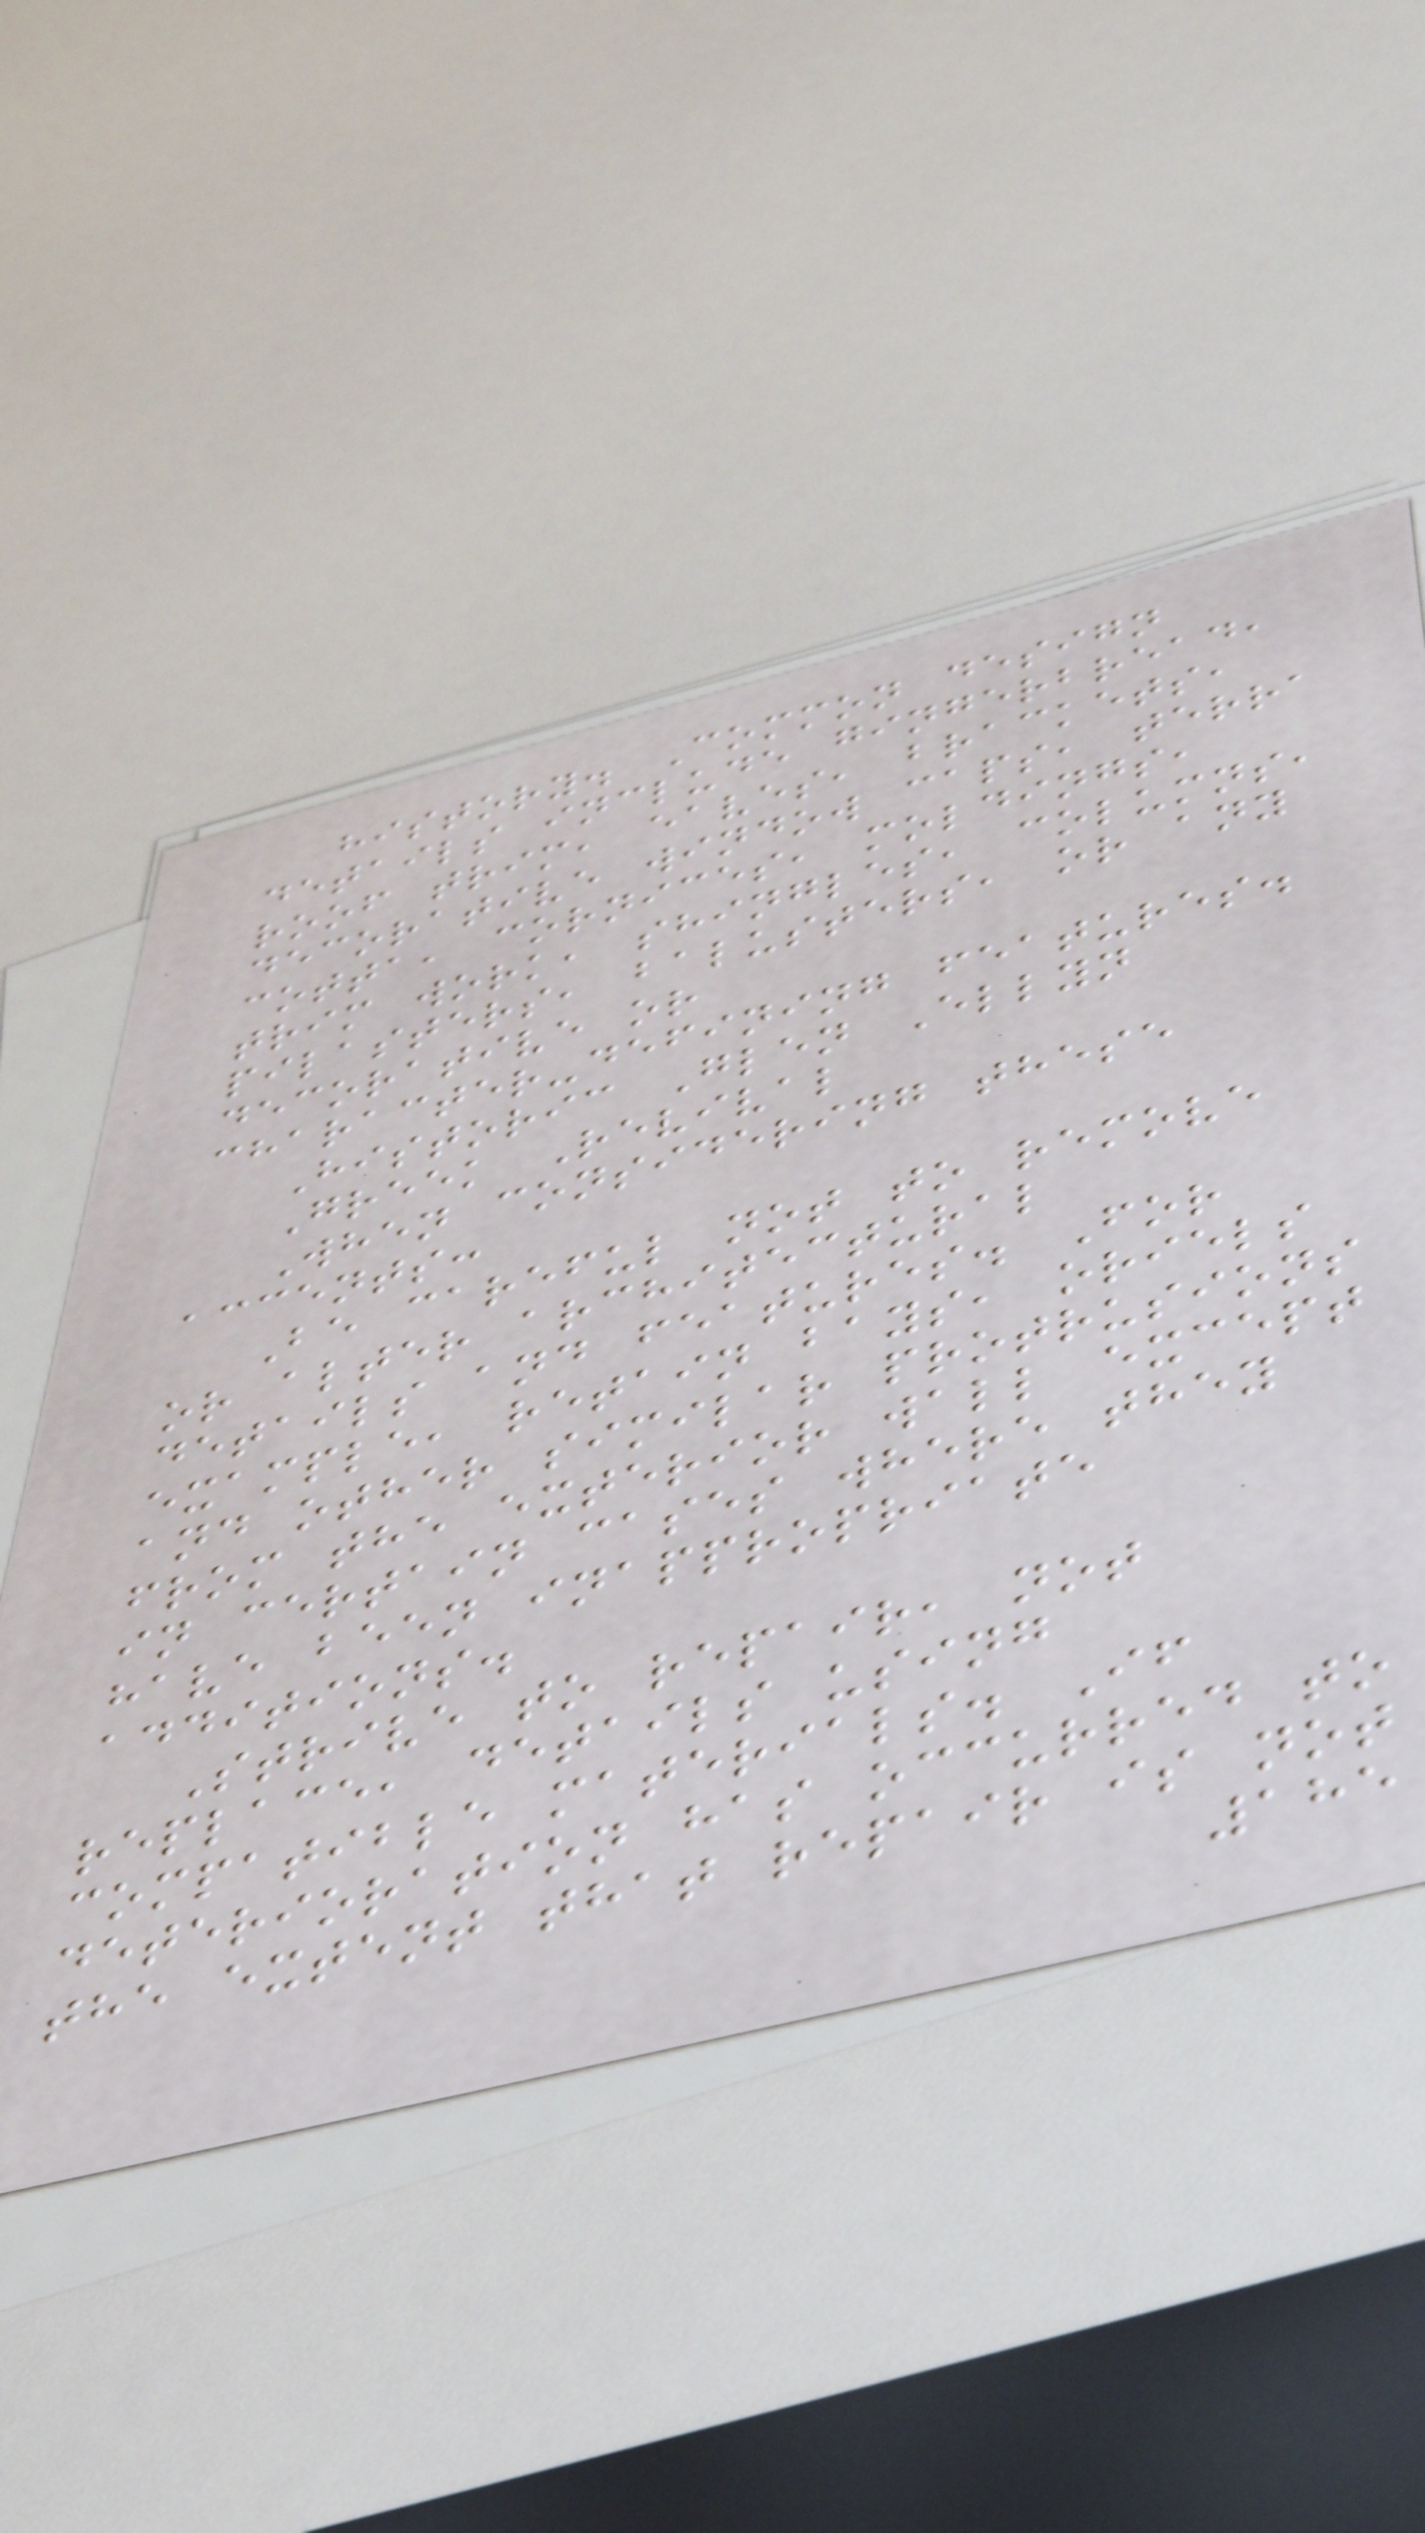history. Common design
details include gingerbread,
roof trim, eaves, brackets,
decorative window caps, terra
cotta, cornices, moldings,
trim work, shingles, columns,
pilasters, balusters, or any
decorative or
character-defining features.
Historic Glen Ellyn
Greek Revival
When considering these
accents:
Be careful not to remove
or alter architectural
details and features. For
example, retain bays, oriels
and other similar protrusions
from the exterior wall except
in certain cases where they
have been inappropriate
additions.
Strive to repair, not
replace, details using
compatible materials. If
deterioration has occurred to
the extent that repair is not
185
